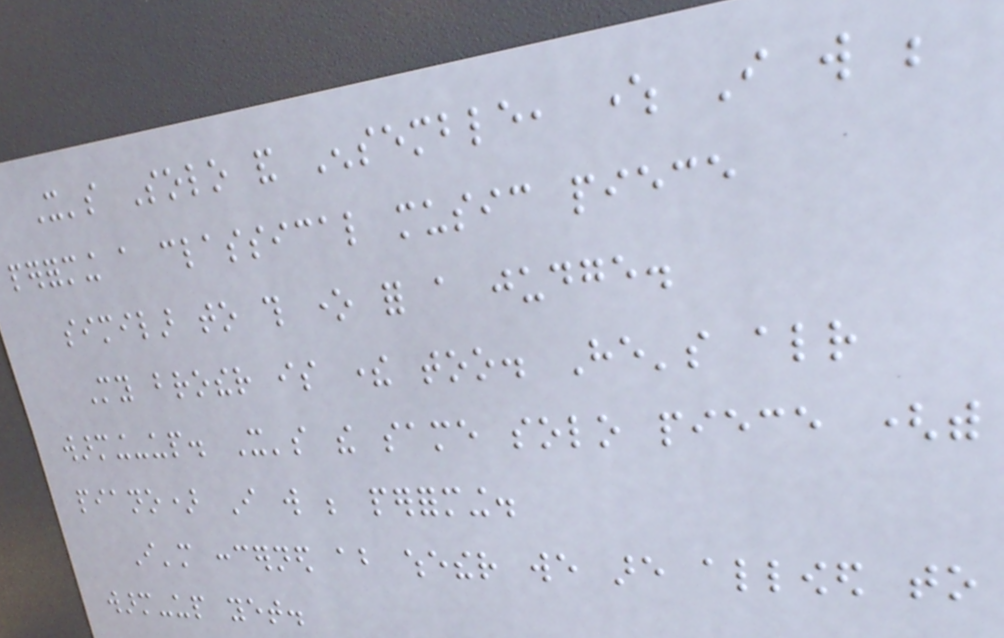It's Solo and Ensemble, where I will be
performing a classical music piece
similar to this one for a judge.
My brother is there too. He's already
warming-up. It's the same solo piece (with
piano) I will be performing.
I'm concerned about whether we are allowed to
warm-up yet.
